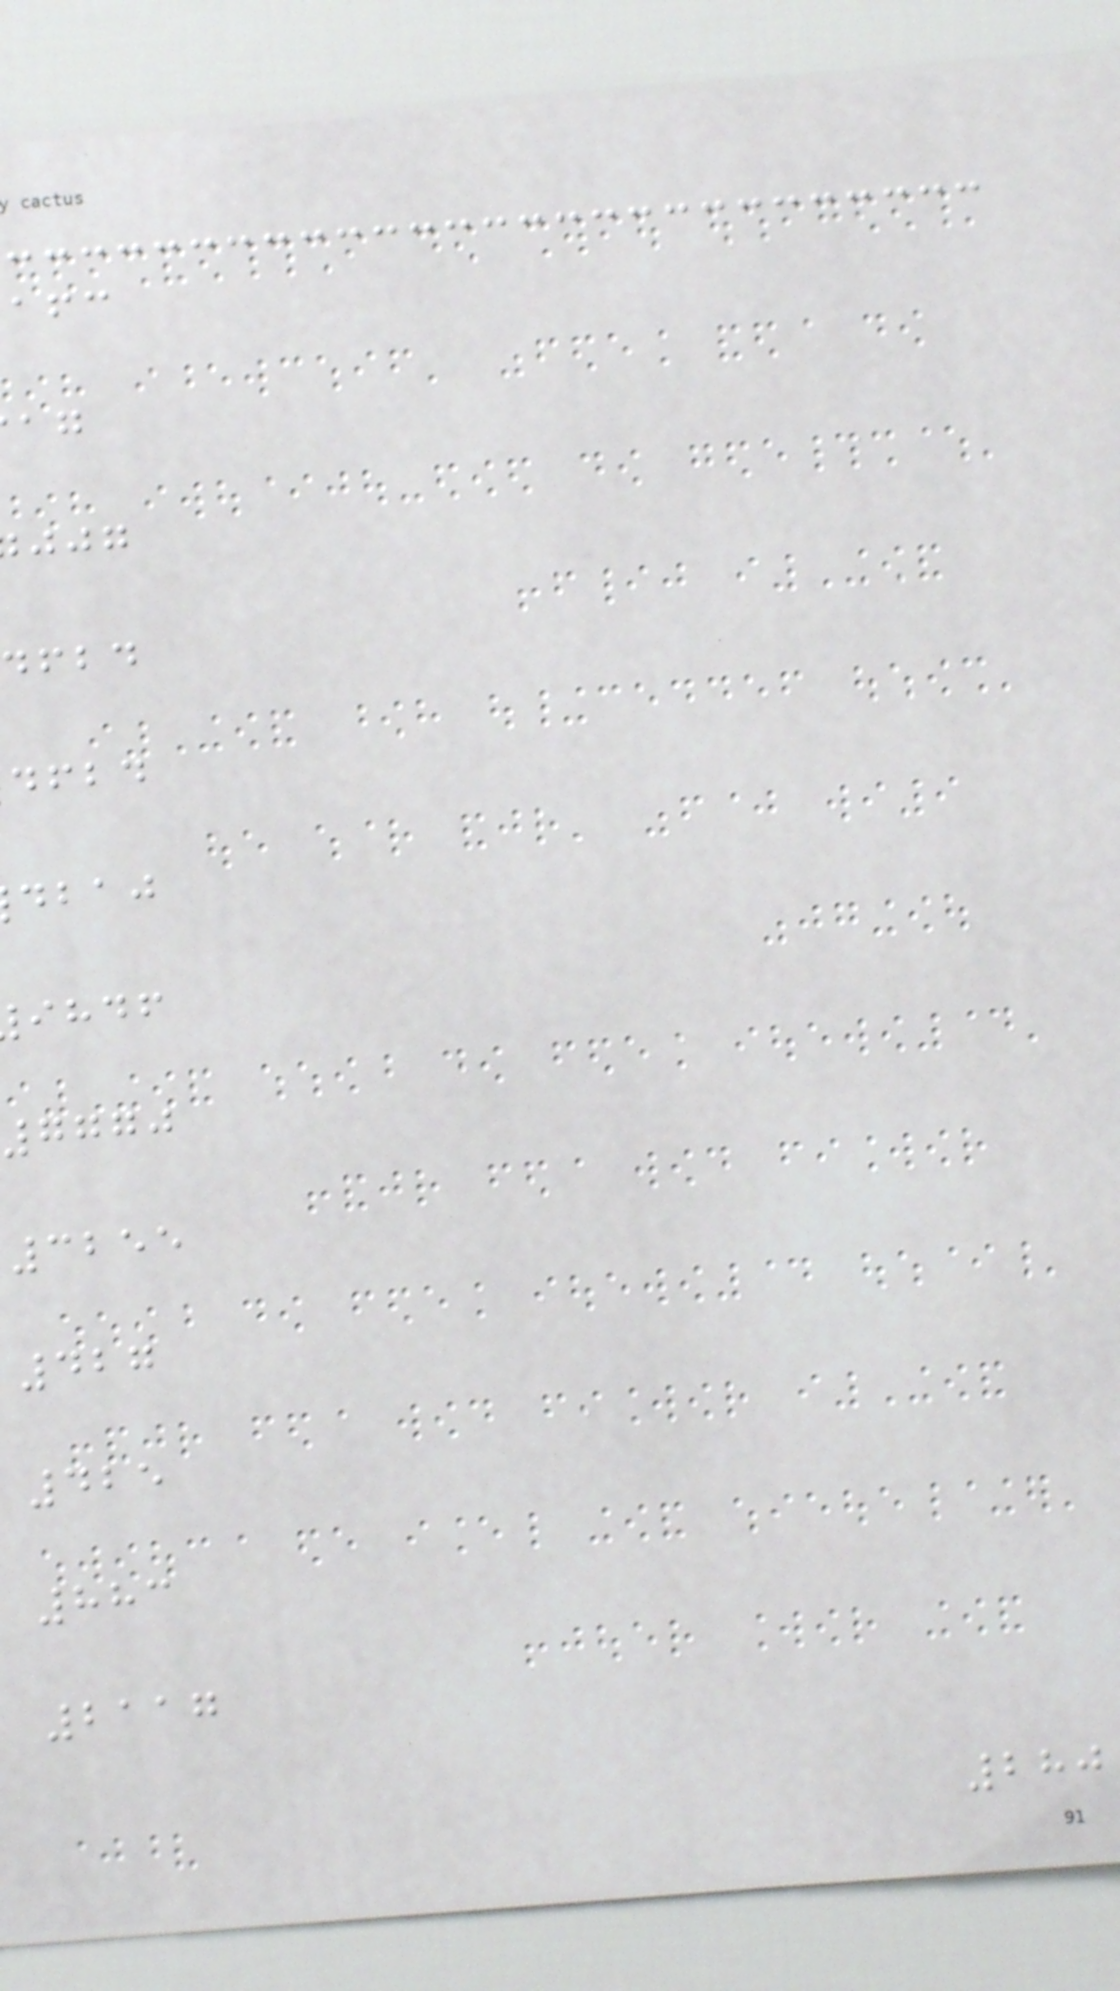dfbd
dfbd
dbaj
ihdf
7770
3255
427
425
883
2117
280
